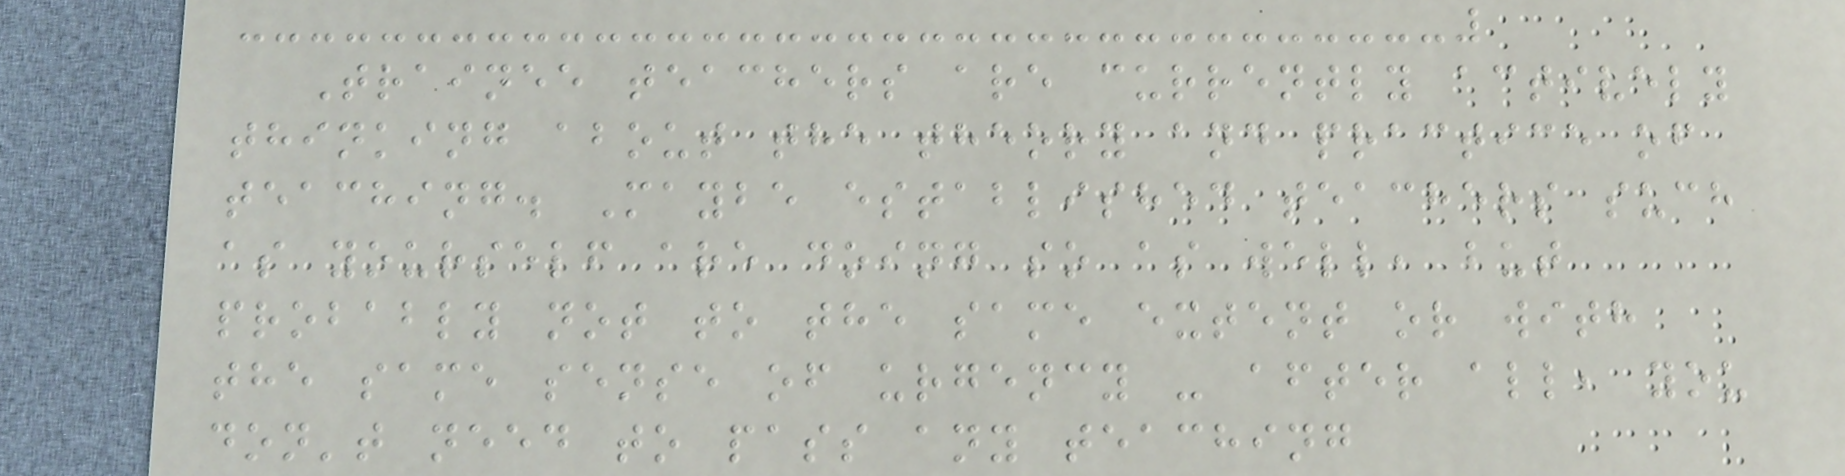Trainee teachers are currently actively
thinking about the theory and practice of
teaching. Maybe established teachers such
as yourself are doing so as well, but
probably not to the same extent or with
the same sense of urgency - after all, you
don't need to pass any teaching
